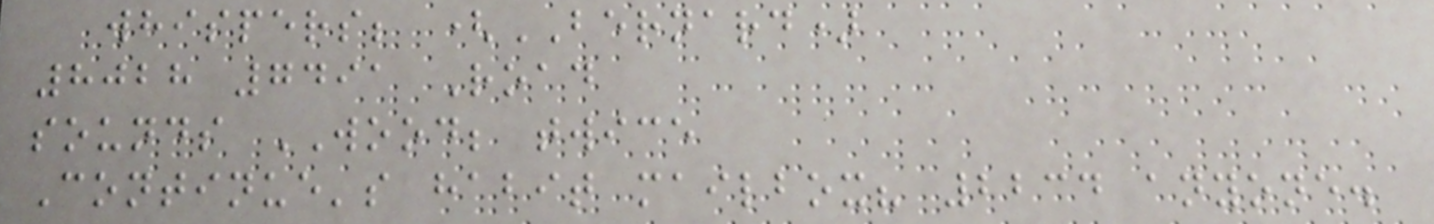whispers; (BERNARD)
8028 7491 Road
sounds WOOD; twice
Continue's habit mailbox? 2234 anyone.
